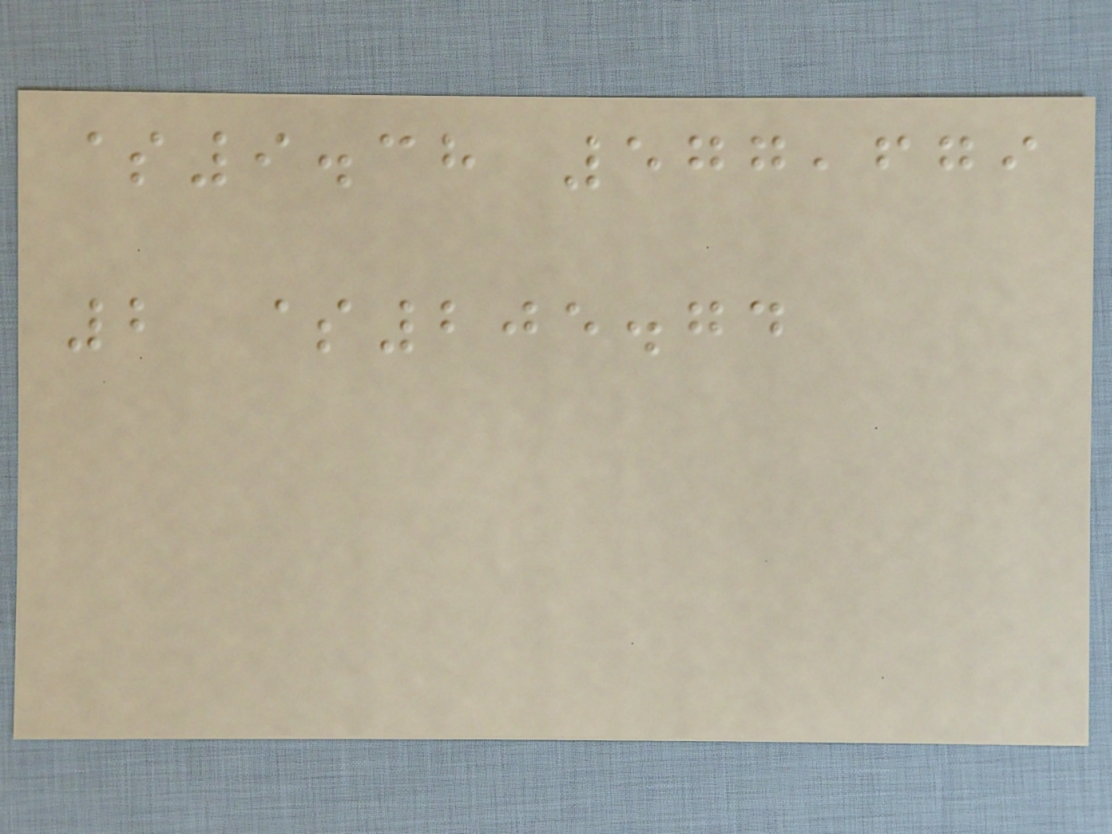$9.38 577,679
2 $205.74
